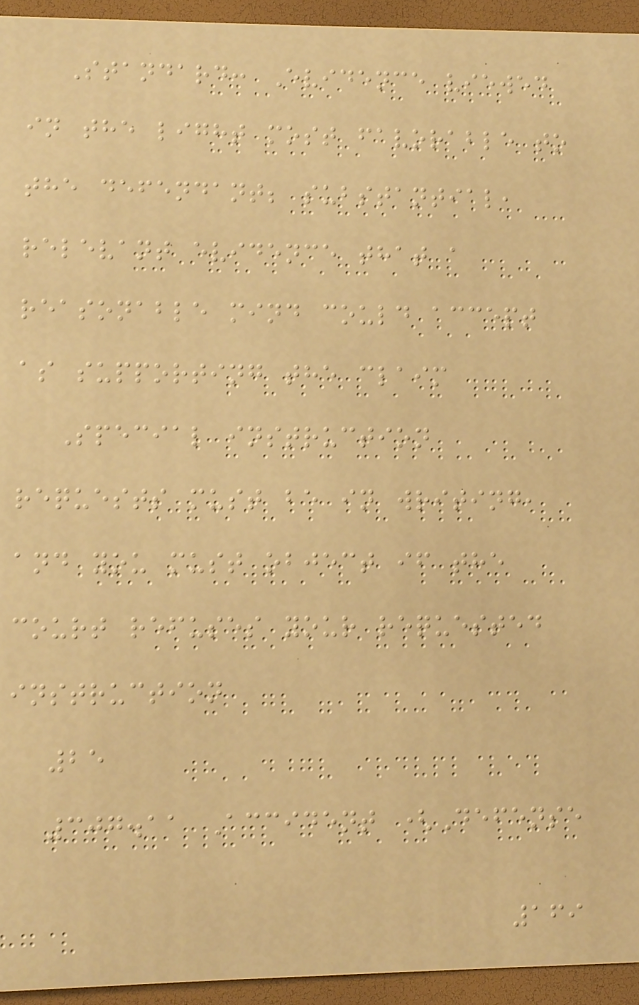Standard: Evidence viewed
in the light most favorable to
the defendant; substantial,
relevant evidence that a
reasonable mind could accept
as supporting the claim
Special instruction
requests must be in writing,
and you must object if the
court refuses your requested
instruction
25
307.11 Accident (Defense
169
